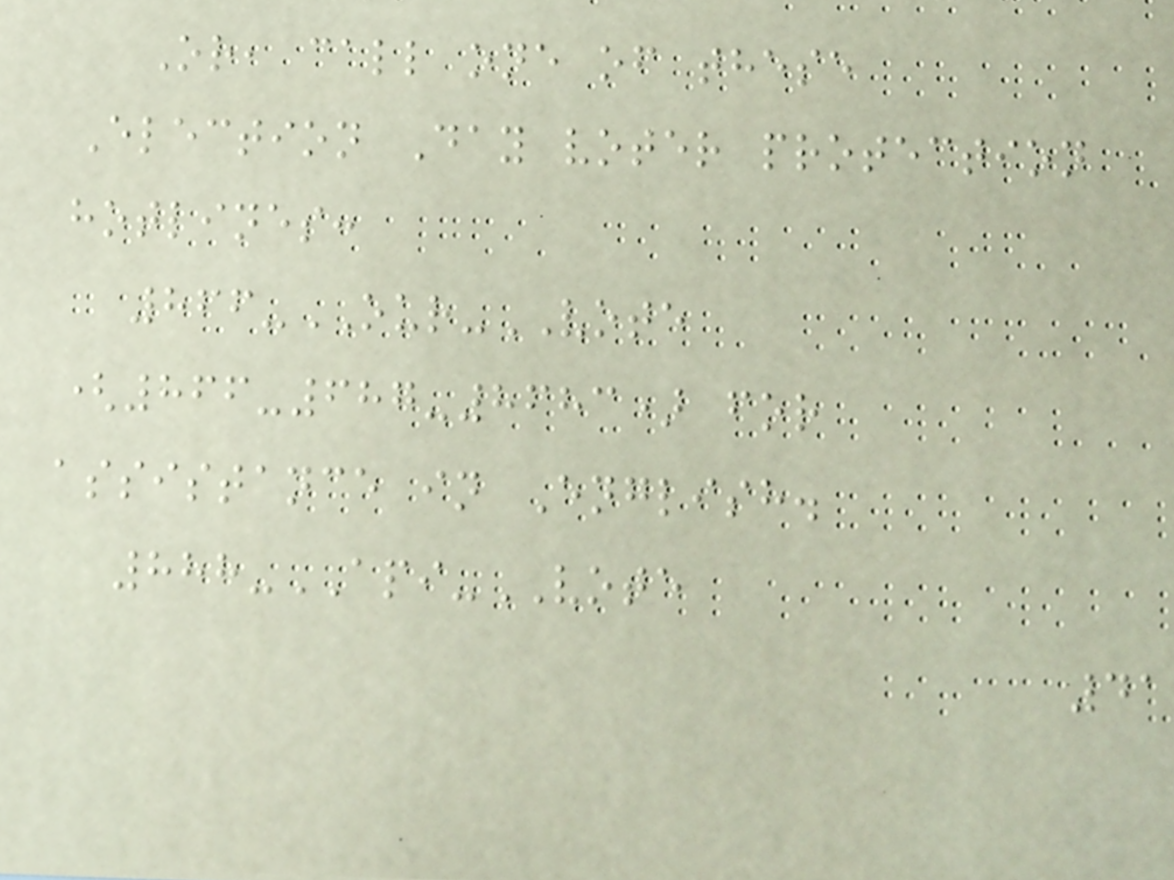Or, call one of these
Election Day voter protection
hotlines:
866-OUR-VOTE
(866-687-8683) for
assistance in English.
888-API-VOTE
41
